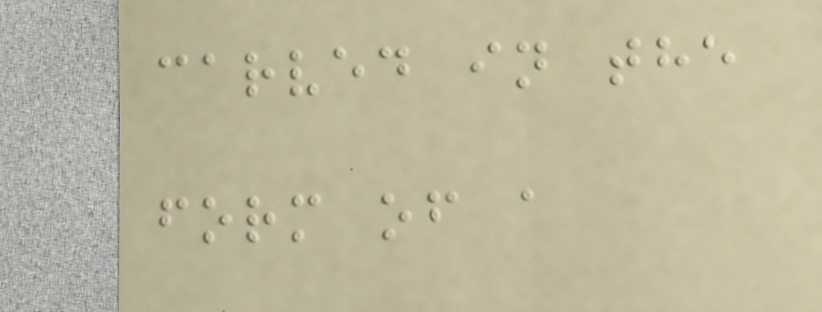carved in the
form of a
